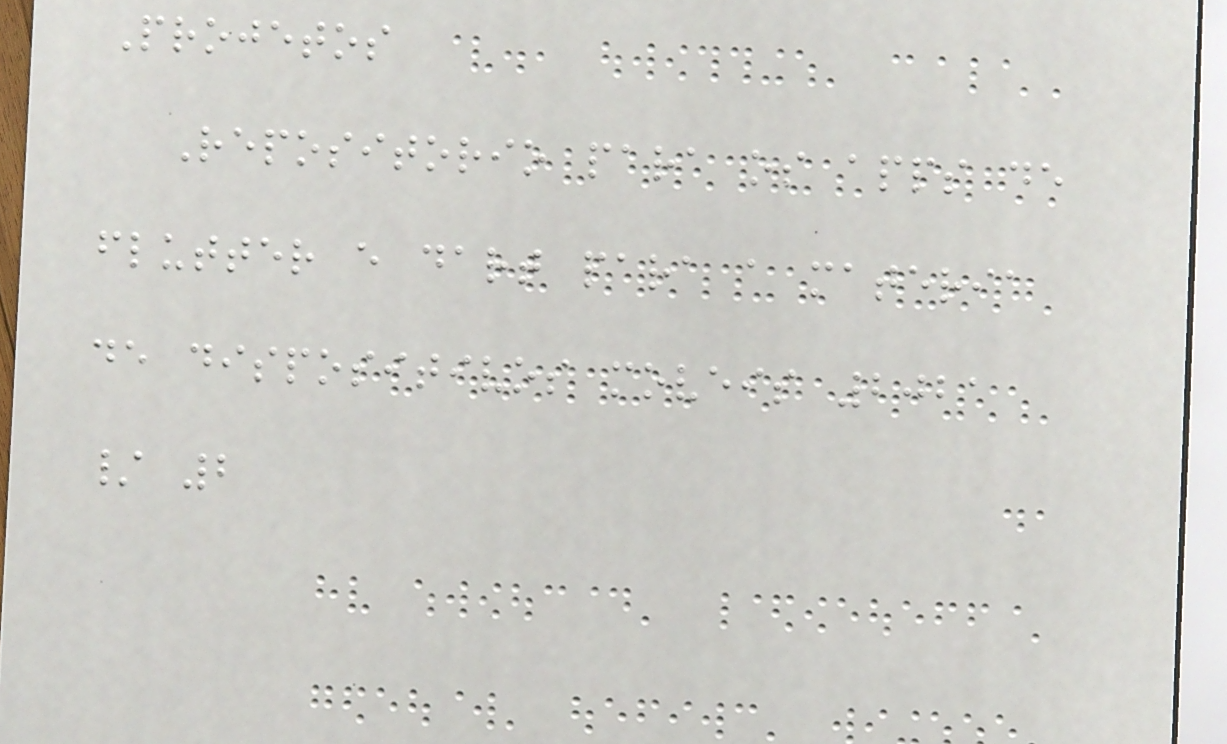Projetos
Repositorio para os apps de
flutter e dart para a materia
de dispositivos moveis 2021
/ 2
